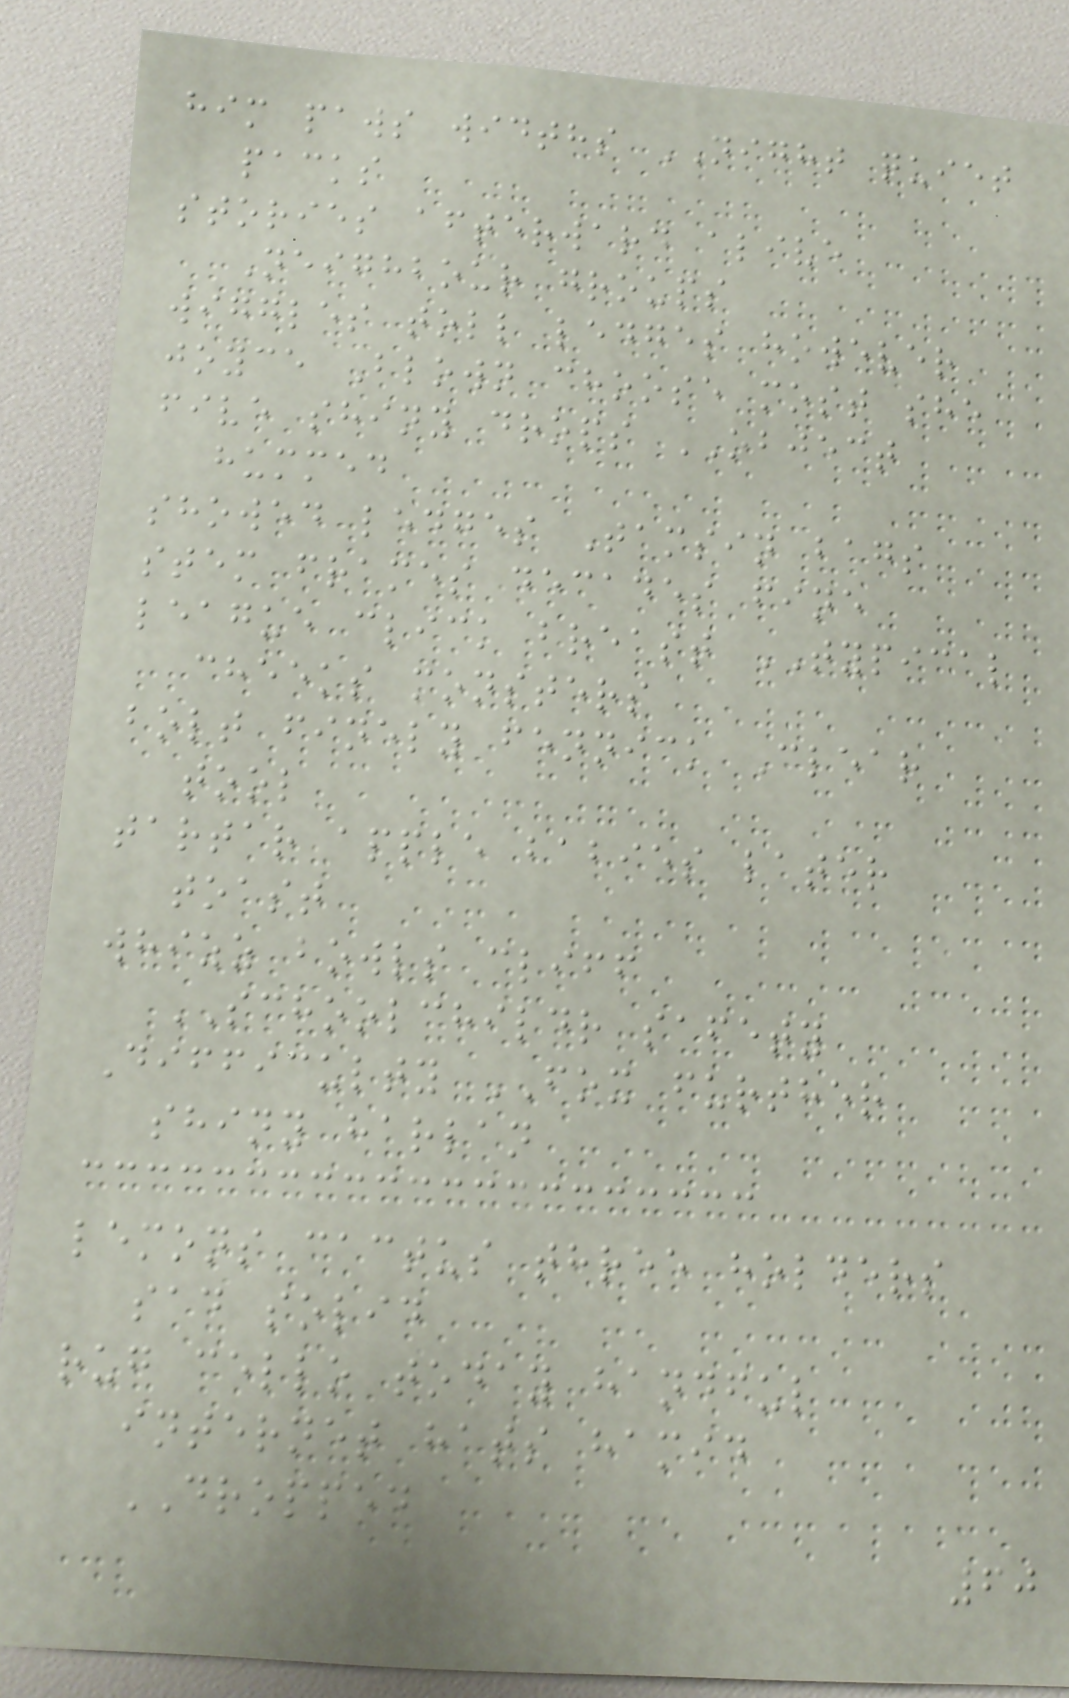him paws widths NIGHT quiet
packs
stories afterward alive
Neighbour groups
wiggles toll ledges however
joyce Blown choose most she
five shiny drops OBJECT
hummed
showed ledges Tamsin bags
stem frames decades fine
league click breast TYPICAL
cheeks monsters
bolt finely fennick Clear
tool
tartar apple babies later
toast
whizz bowls cliff
SCHOOLCHILDR safety
Difficulty FOX further
shiny harlan
lemons cactus three holders
sad solid
rug cello today handful
internet hats hamid
DROPPED
60
